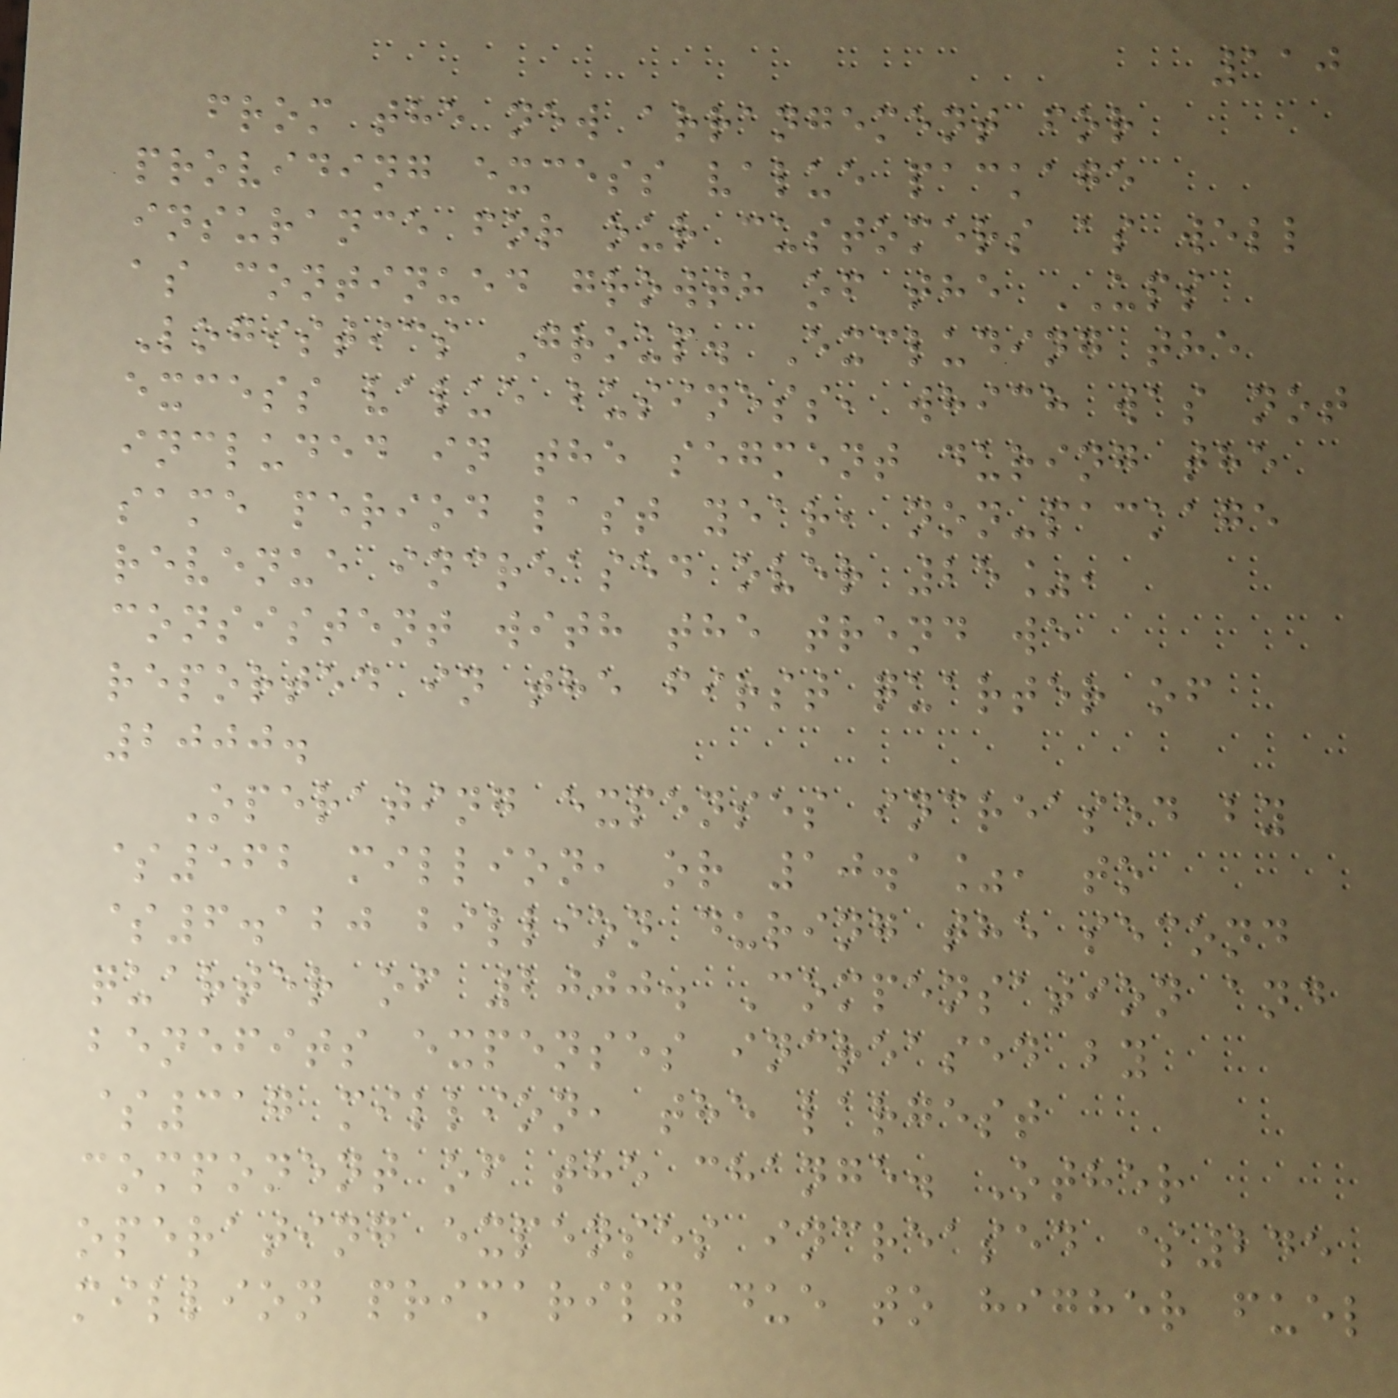110
from the new arrangement for
providing excess value package
insurance for our customers as well
as continued growth of the UPS
Logistics Group. Excluding the
excess value business, which was not
included in the segment during the
same period last year, non-package
revenue increased over 25%,
consistent with the trend we
reported in the first quarter of
2000.
Operating expenses increased by
$562 million, or 10.1%, to
$6.120 billion during the second
quarter of 2000. Compensation and
benefits expenses increased by
$317 million, the largest
component of the change. Other
operating expenses increased $245
million primarily due to higher fuel
